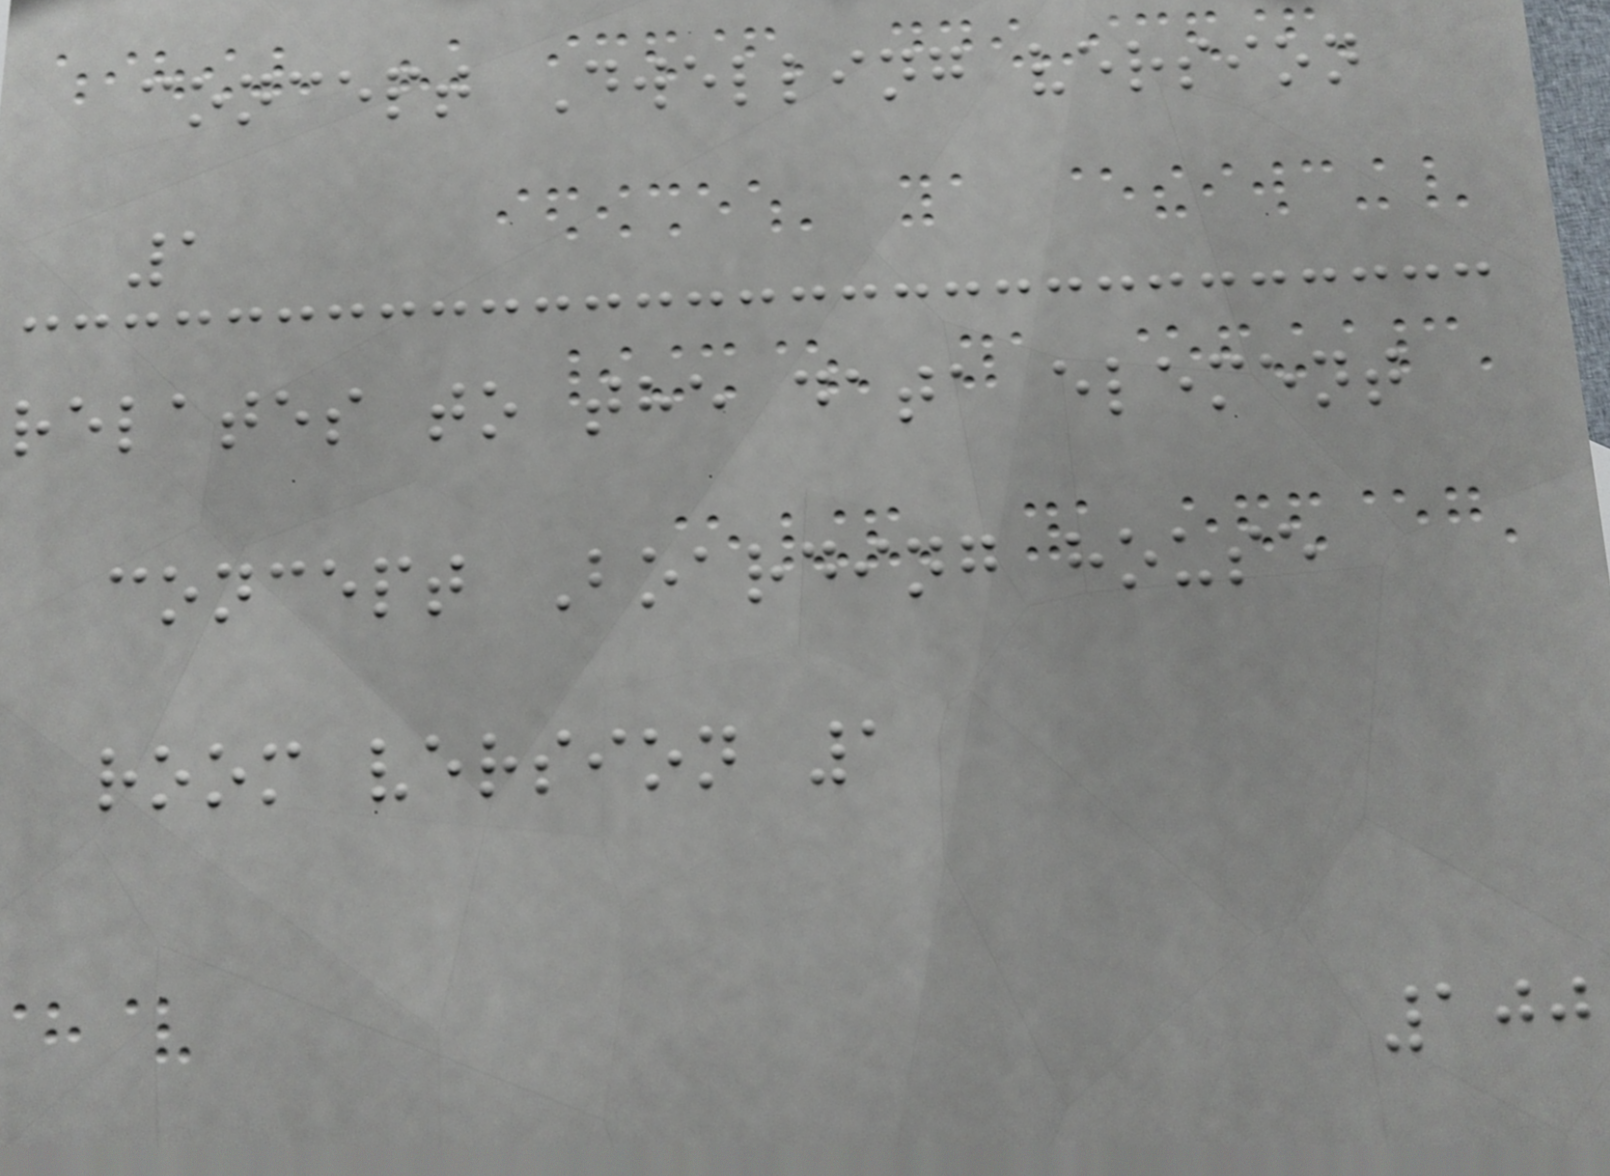concept Dwelling version
1
relates to the data element
concept Boarding house
room version 1
100
